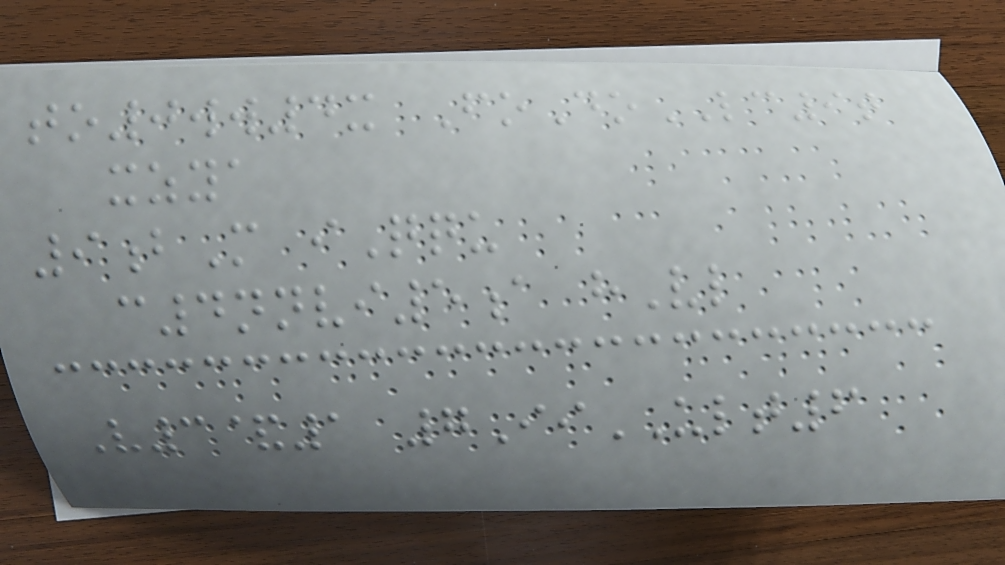to0ww4x FoDoLC9t
xzya
9bM iQqu
c4nnvi5a hVl
V3&1 7IiULT6
